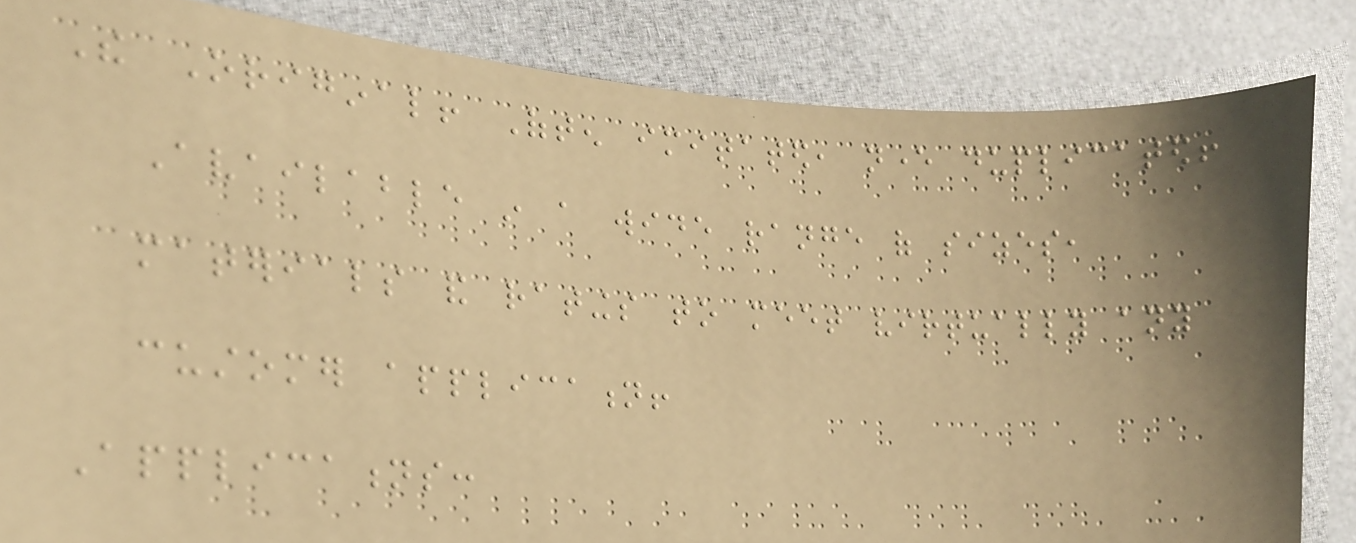The Original! Often imitated, never duplicated!
Available in a wide range of sizes,
materials and ratings to meet virtually any
customer application!
Applications:
